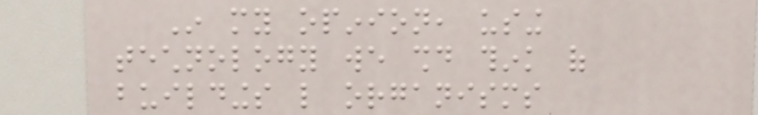In my opinion, using
technology we should think of
buildings like organisms
